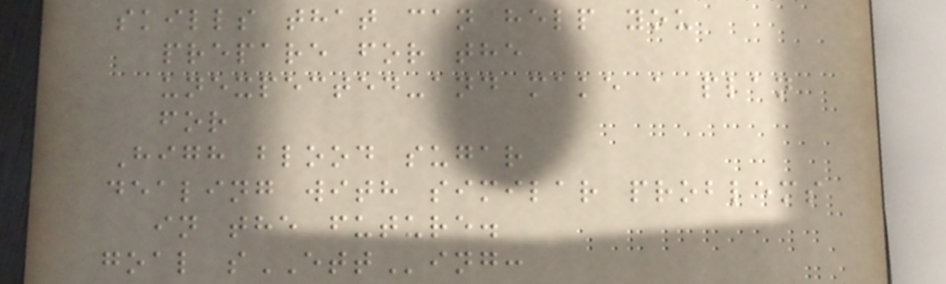skills that can help you
prepare for the
unexpected-and make a plan
for
High blood sugar
dealing with similar problems
in the future.
goal sETTing:
